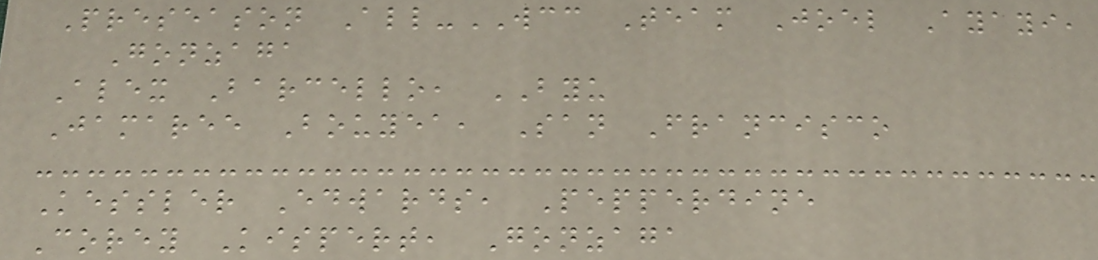Preseason All-WCC Team Joel Ayayi,
Gonzaga
Alex Barcello, BYU
Jamaree Bouyea, San Francisco
Kessler Edwards, Pepperdine
Corey Kispert, Gonzaga
